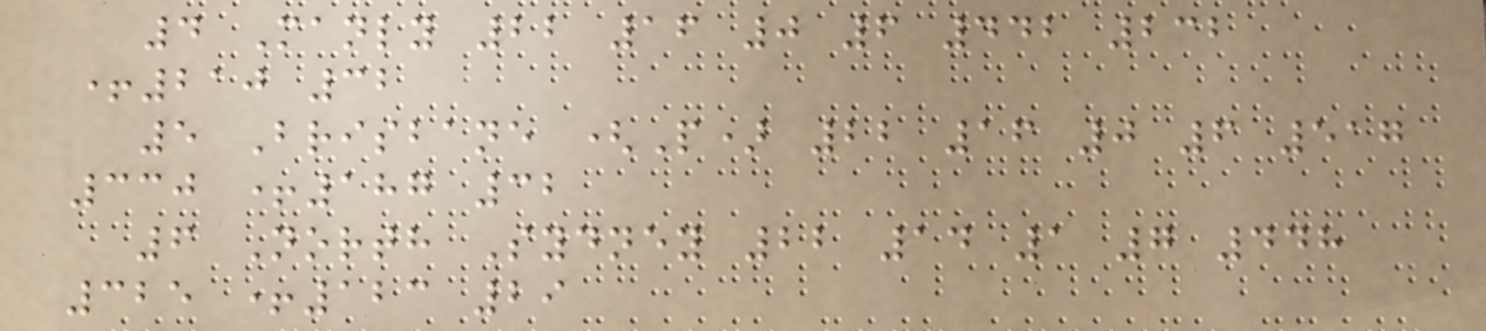4 Manly 22 16 0 6 442 232
+210 32
5 Brisbane (P) 22 16 0 6 517
330 +187 32
6 North Sydney 22 14 1 7 448
325 +123 29
